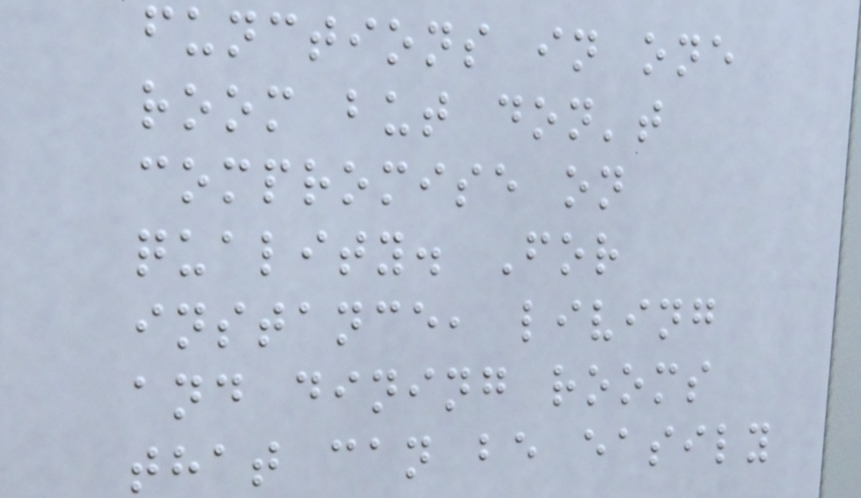functions in one
room but don't
compromise on
quality. For
instance, living
and dining rooms
that can be easily
